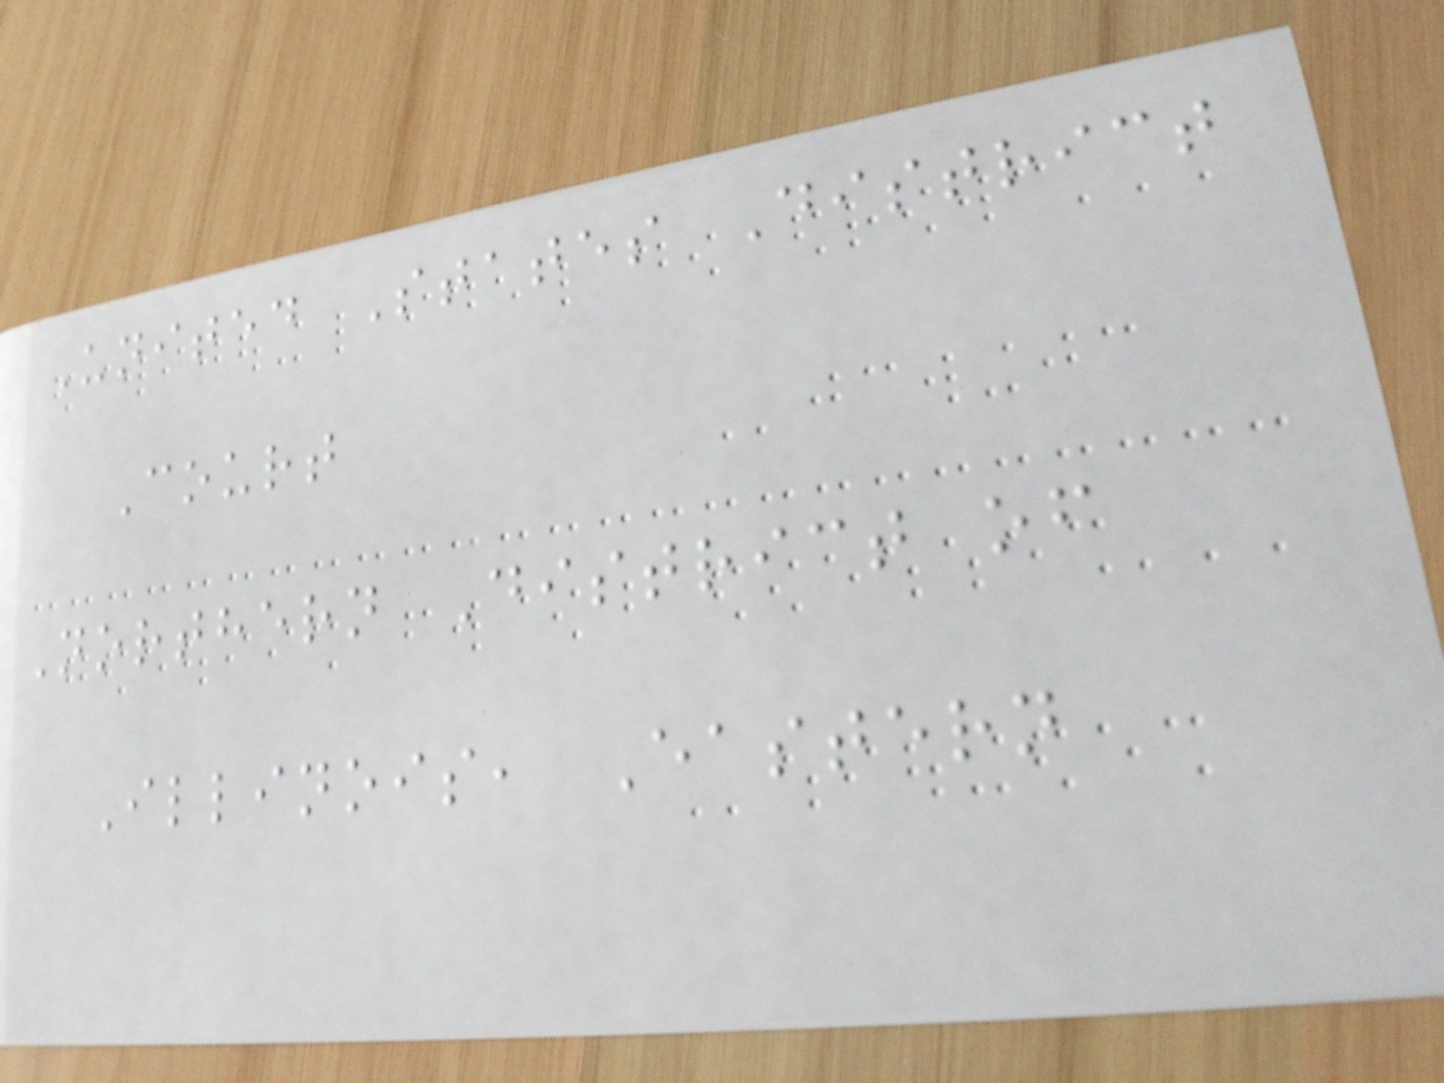United States District
Court
Northern District of
Illinois, Eastern
